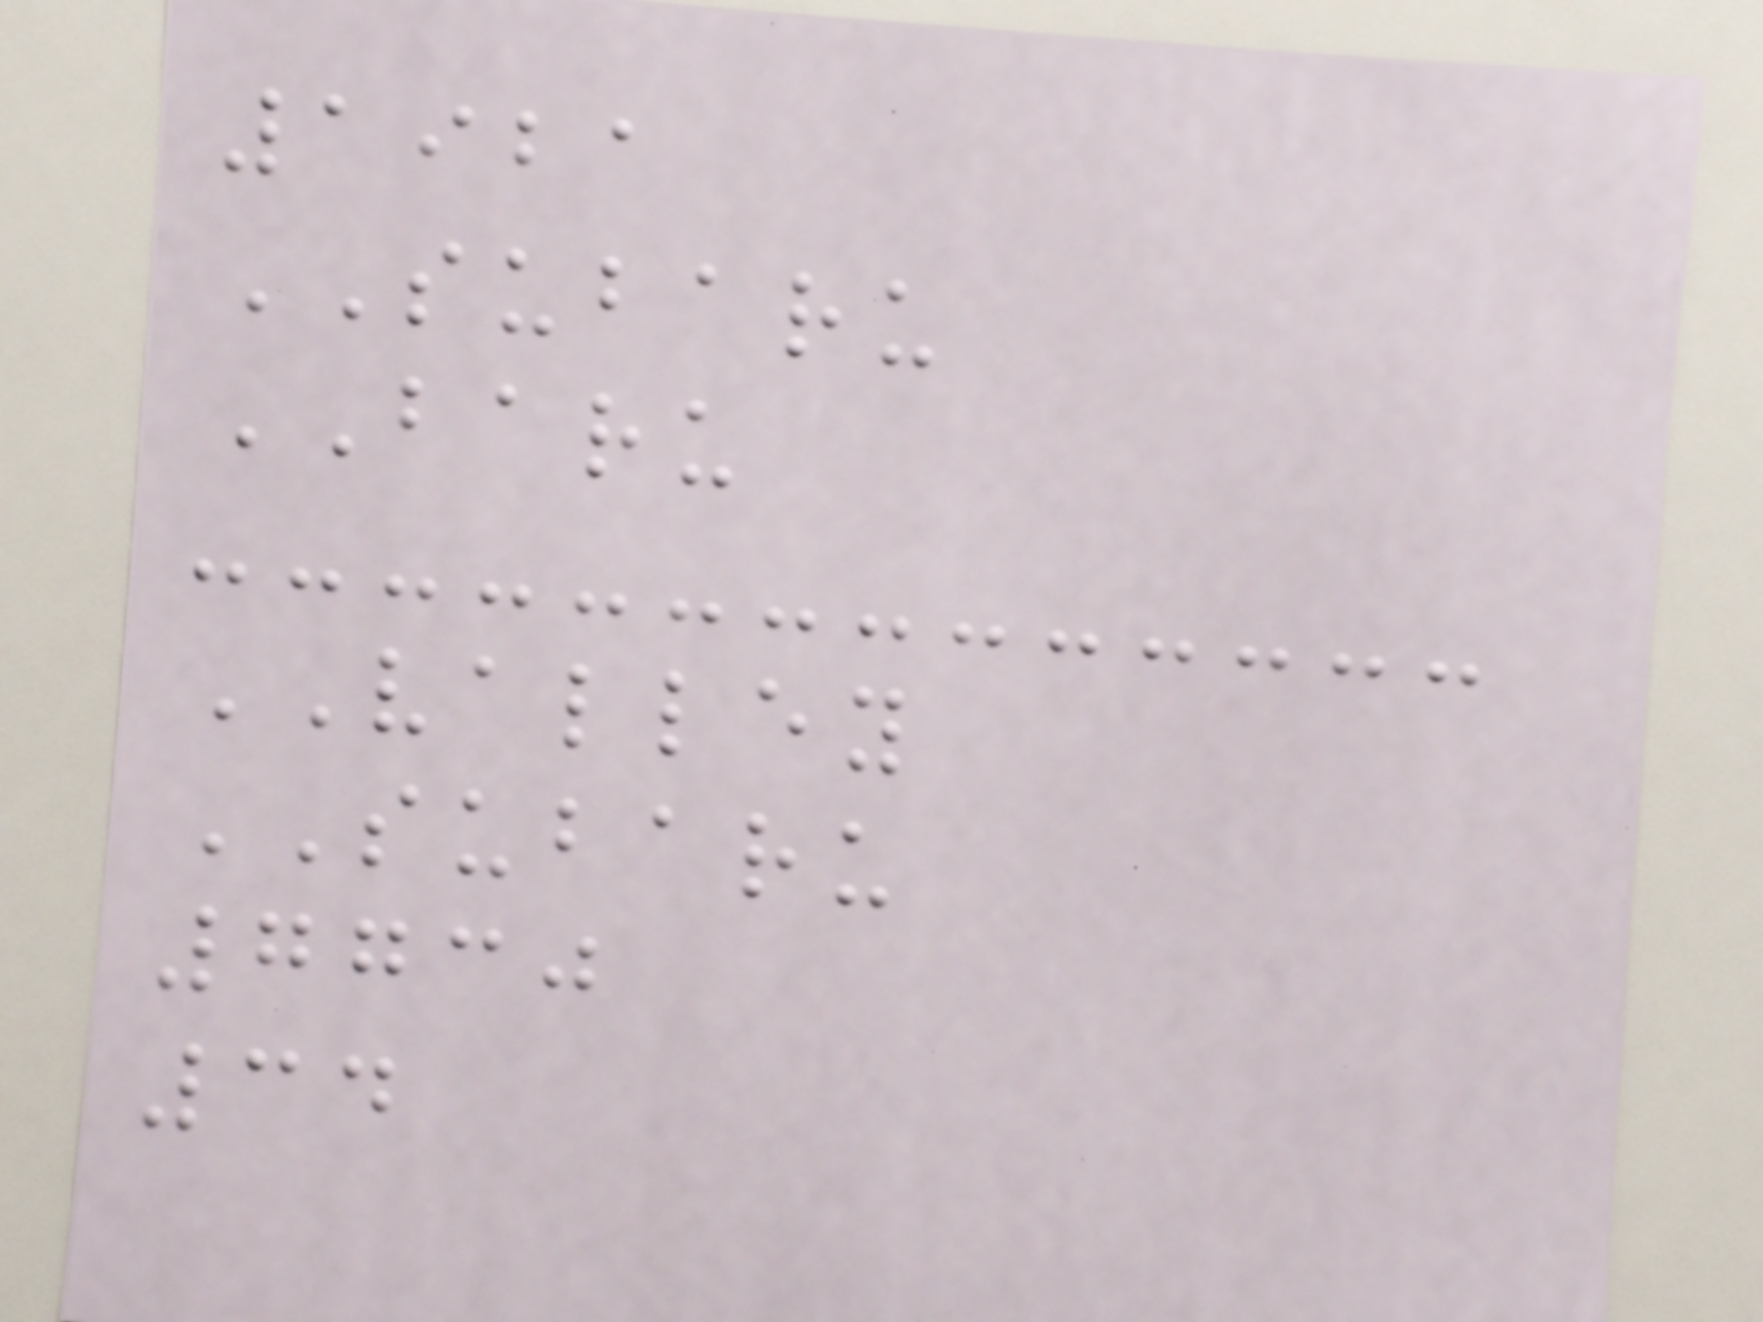1921
SUBARU
BARU
VALLEY
SUBARU
7730
34
